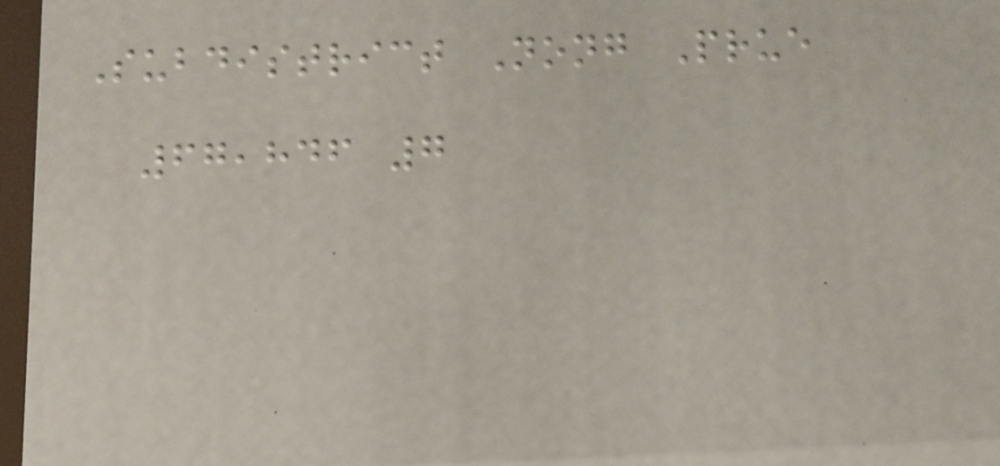Subdistrict Nong Prue
67,846 7
